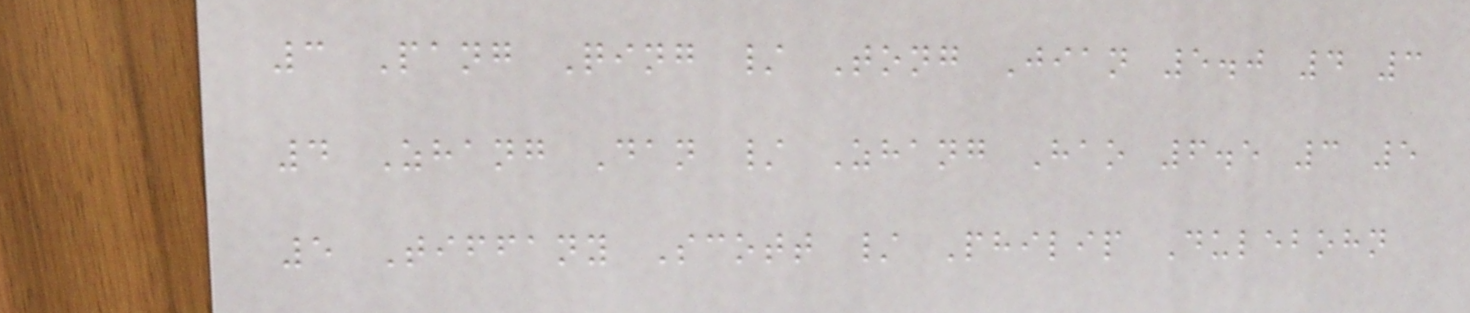3 Pang Qing / Tong Jian 5.0 4 3
4 Zhang Dan / Zhang Hao 6.5 3 5
5 Tiffany Scott / Philip Dulebohn
